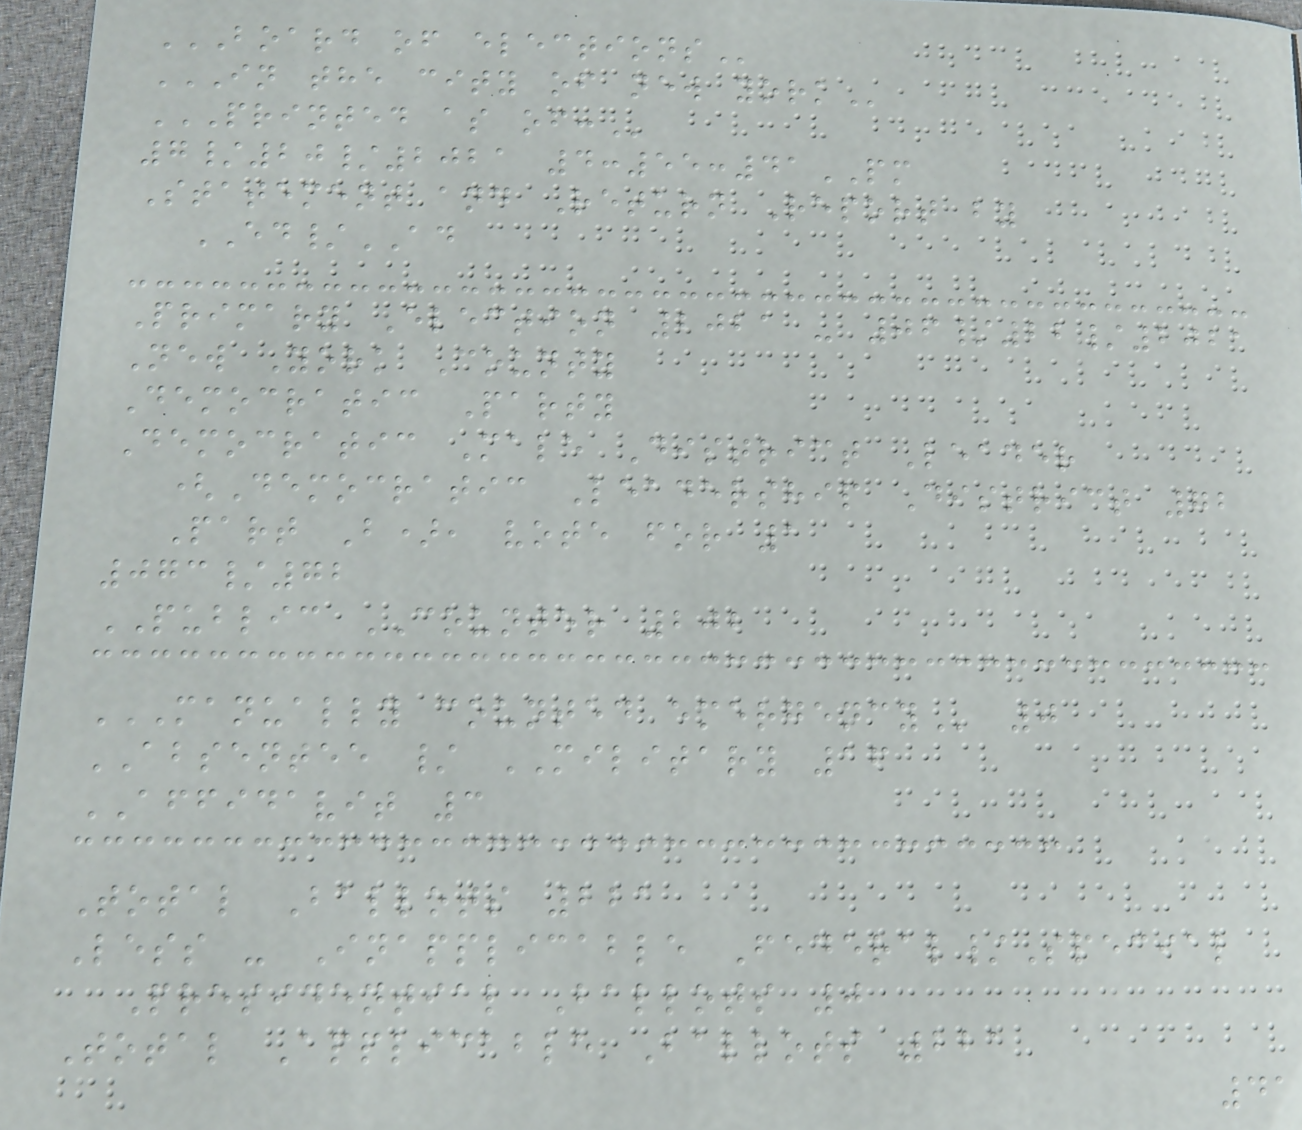BOARD OF ELECTIONS
IN THE CITY OF NEW YORK
PRINTED AS OF:
7/20/2021 4:55:41PM
Statement and Return Report by
ED/AD
Primary Election 2021 - 06/22/2021
New York County
Democratic Party
Democratic Male District Leader
(Democratic Leadership District 72
Part B), vote for 1
073/72
PUBLIC COUNTER 202
MANUALLY COUNTED EMERGENCY 0
ABSENTEE / MILITARY 16
AFFIDAVIT 3
Total Ballots 221
Less - Inapplicable Federal/Special
Presidential Ballots 0
Total Applicable Ballots 221
41
